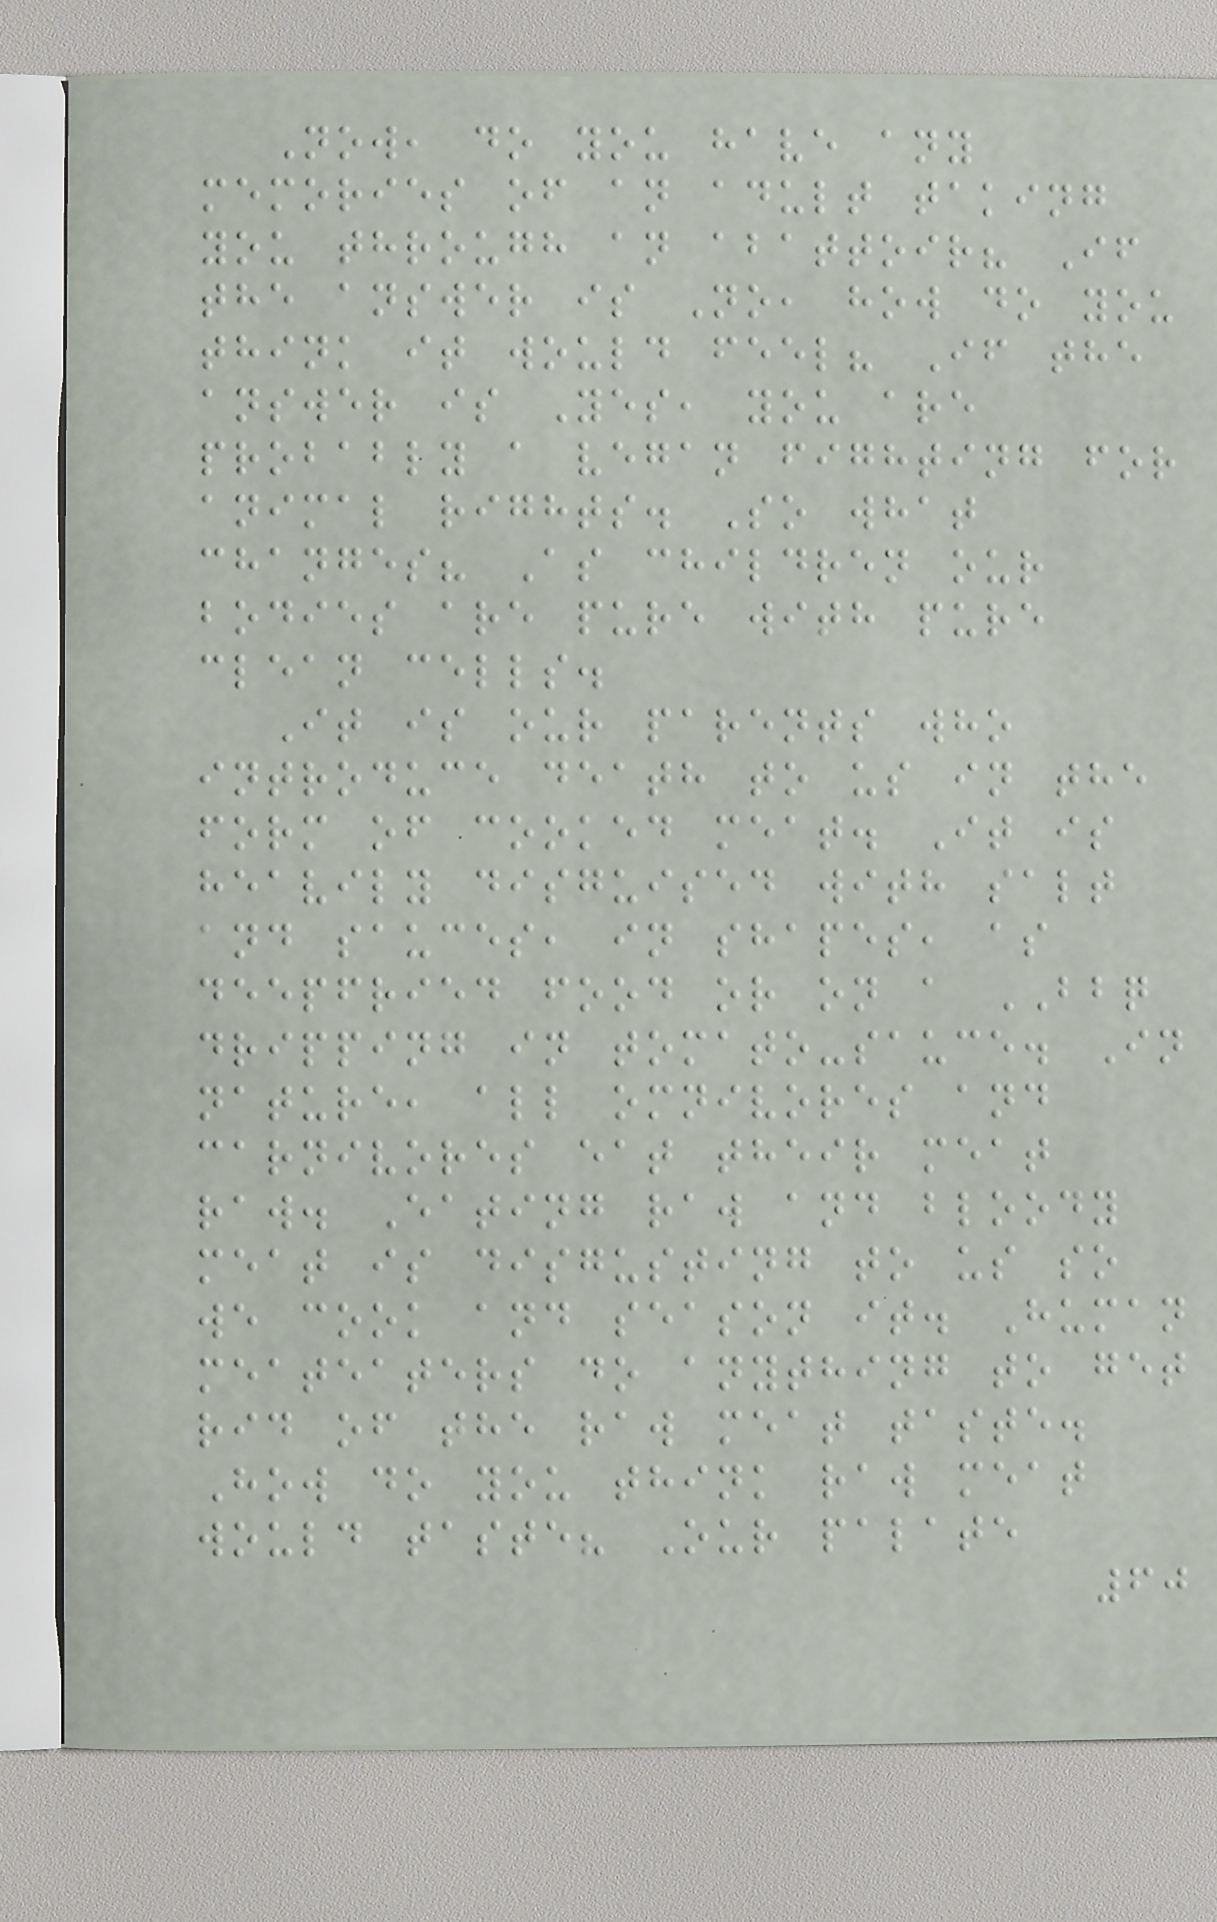Now, do you have any
memories of an adult taking
you through an abattoir? If
the answer is No, how do you
think it would feel? If the
answer is Yes, you are
probably a vegan fighting for
animal rights. So what
changes? As children our
bodies are pure with pure
clean cells.
It is our parents who
introduce death to us in the
form of cooked meat. It is
heavily disguised with salt
and sauces, in shapes, as
deepfried food or on a BBQ
dripping in tomato-sauce. In
nature, all omnivores and
carnivores eat their meat
raw. Eating raw and bloody
meat is disgusting to us so
we cook and season it. Human
meateaters do anything to get
rid of the raw meat taste.
How do you think raw meat
would taste? Our palate
60
